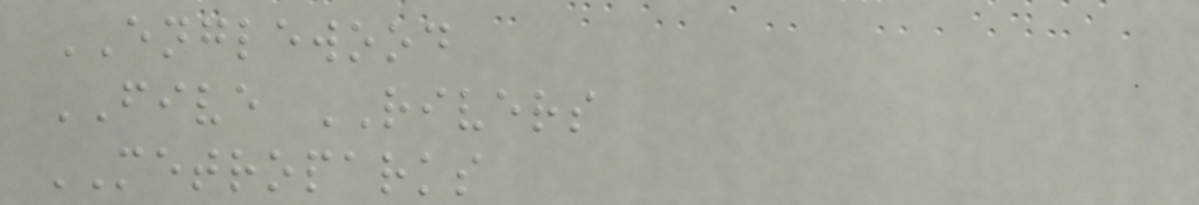ENGLEWOOD
FIVE RIVERS
METROPARKS
